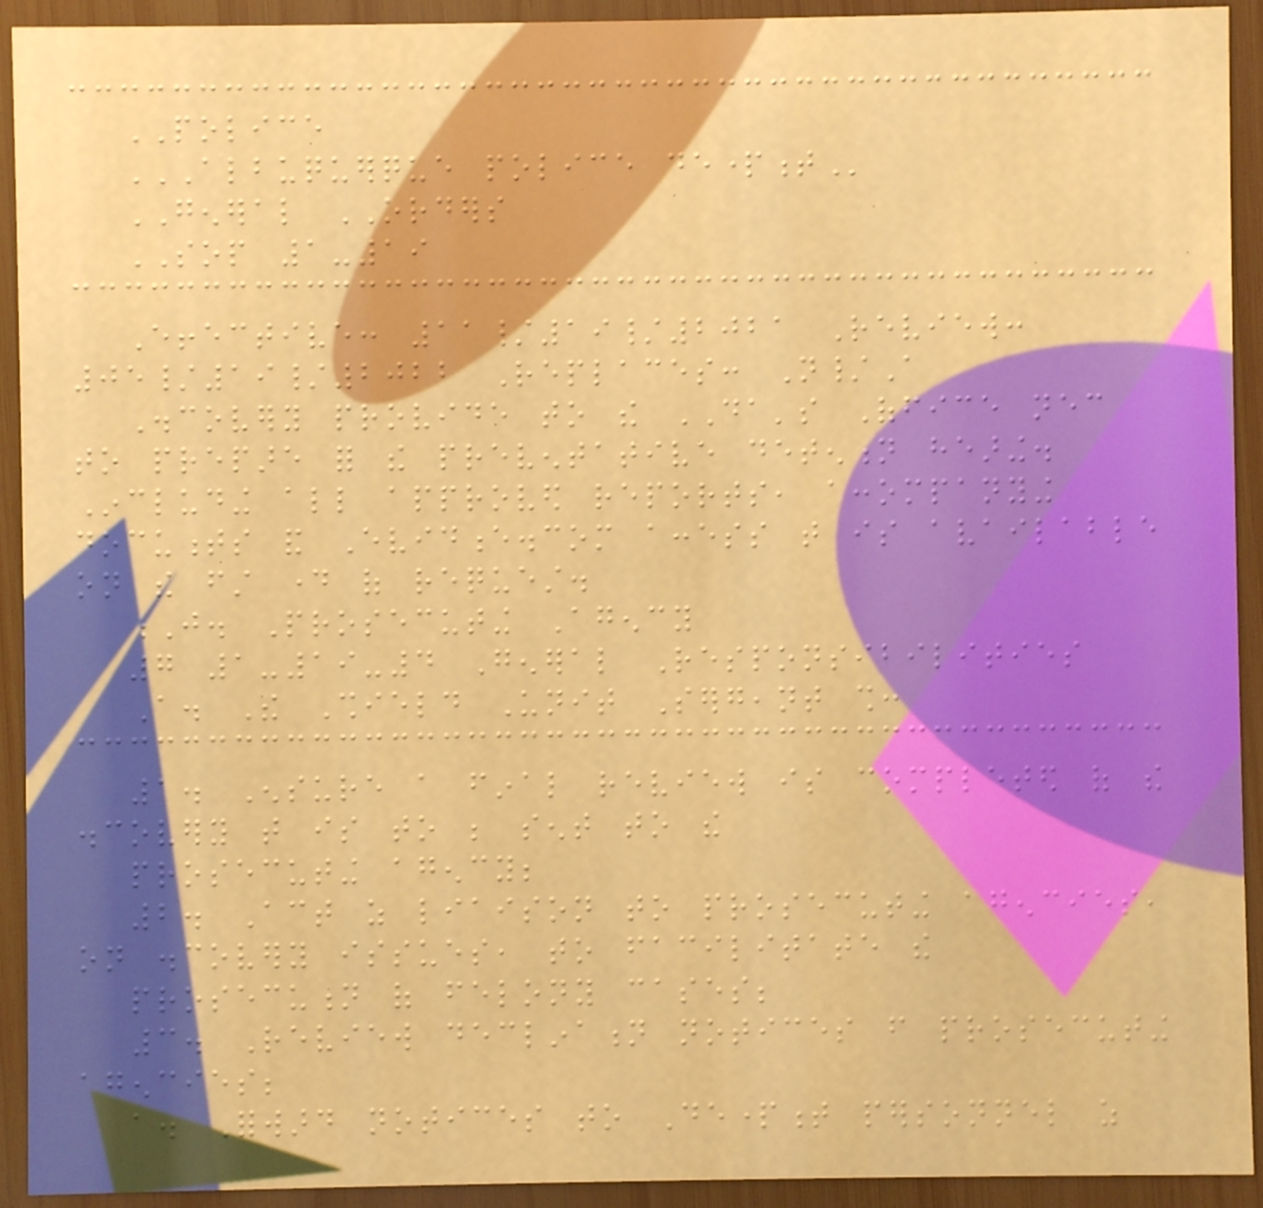POLICE
ALBUQUERQUE POLICE DEPARTMENT
GENERAL ORDERS
SOP 1-19
Effective: 11/19/2021 Review:
05/19/2022 Replaces: N/A
Discovery provide to the DA's Office necessary
to prepare for the preventative detention hearing.
Including all approved reports, accompanying
documents and Evidence.com access that is available
on the first day of request.
J. Prosecuting Agency
7 1-19-4 General Responsibilities
A. The Shield Unit Sergeant shall:
1. Ensure a final review is completed of the
discovery that is to be sent to the
prosecuting agency;
2. Act as liaison to prosecuting agencies,
on discovery issues, to facilitate the
prosecution of felony cases;
3. Review declination notices from prosecuting
agencies;
a. Forward notices to Department personnel as
